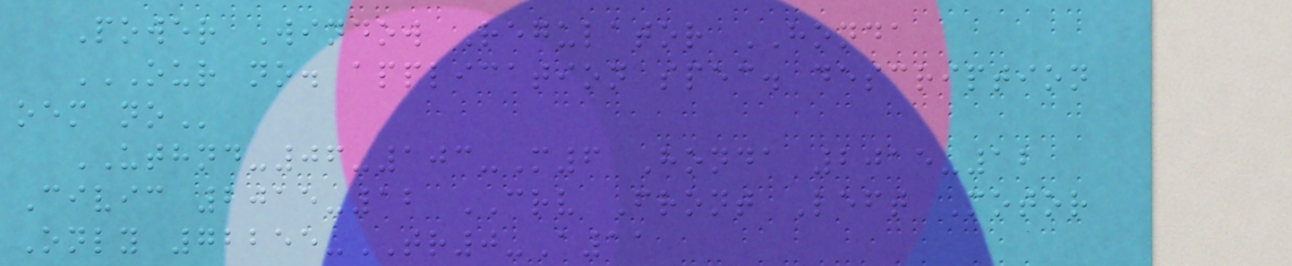Power Window Regulator HONDA
OUR NO. APPLICATION SPEC. DESCRIPTION
OEM NO
UTHND-06-103-M6 Honda 2015-12
Civic 2015-12 CRV Front Left Motor
Only 72255-TR0-A11
